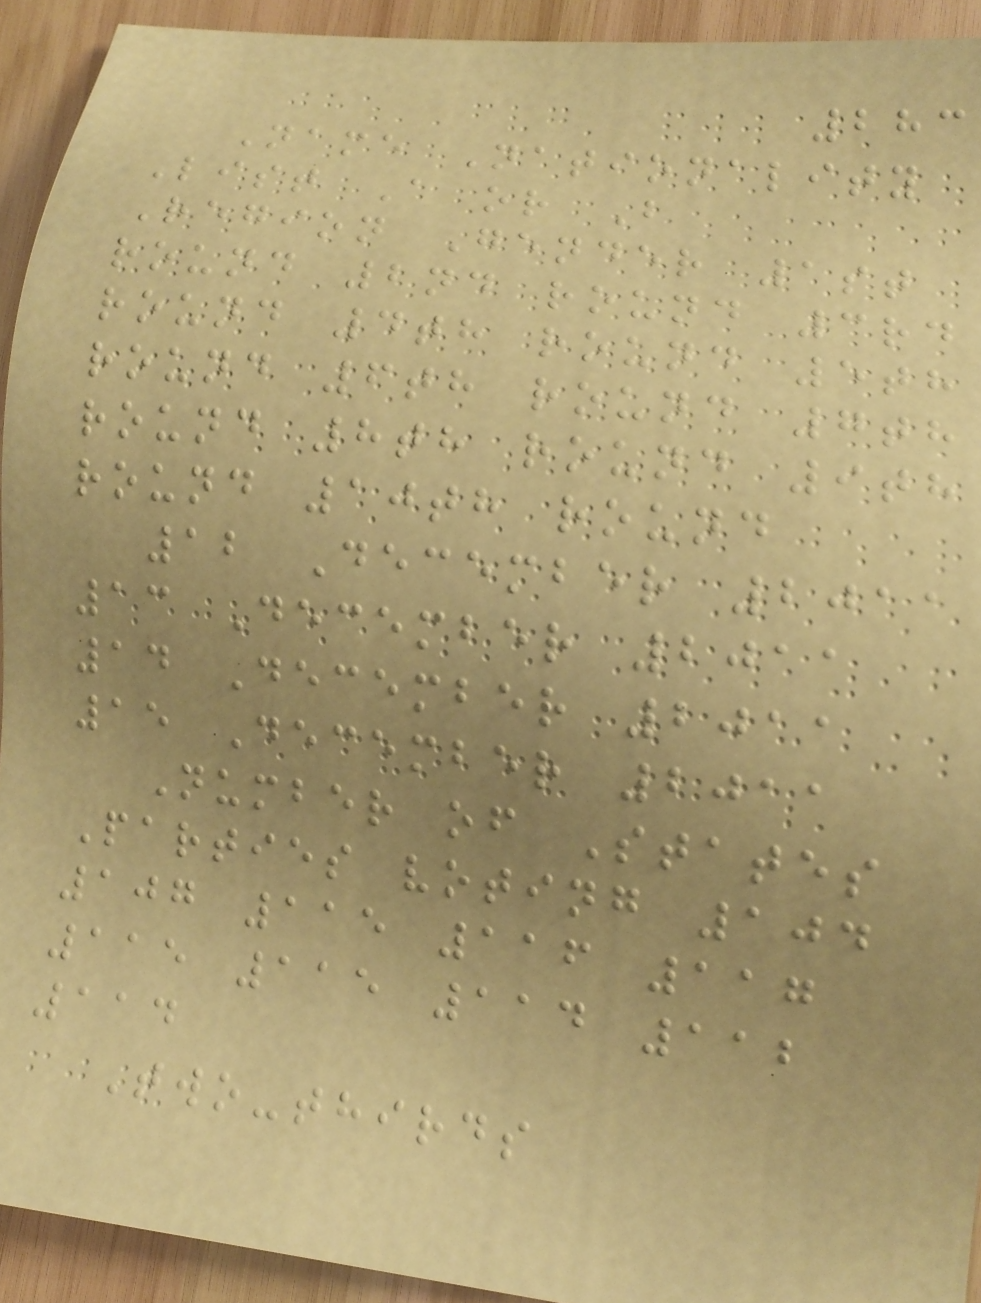283
Name Nationality
List A or B
Region Gender 1st
round 2nd round 3rd
round 4th round 5th
round 6th round 7th
round 8th round 9th
round 10th round
12 December 2011
13 December 2011
14 December 2011
15 December 2011
Number of States
Parties voting 104
107 115 116 117
115 115 114 112
114
Two-thirds
